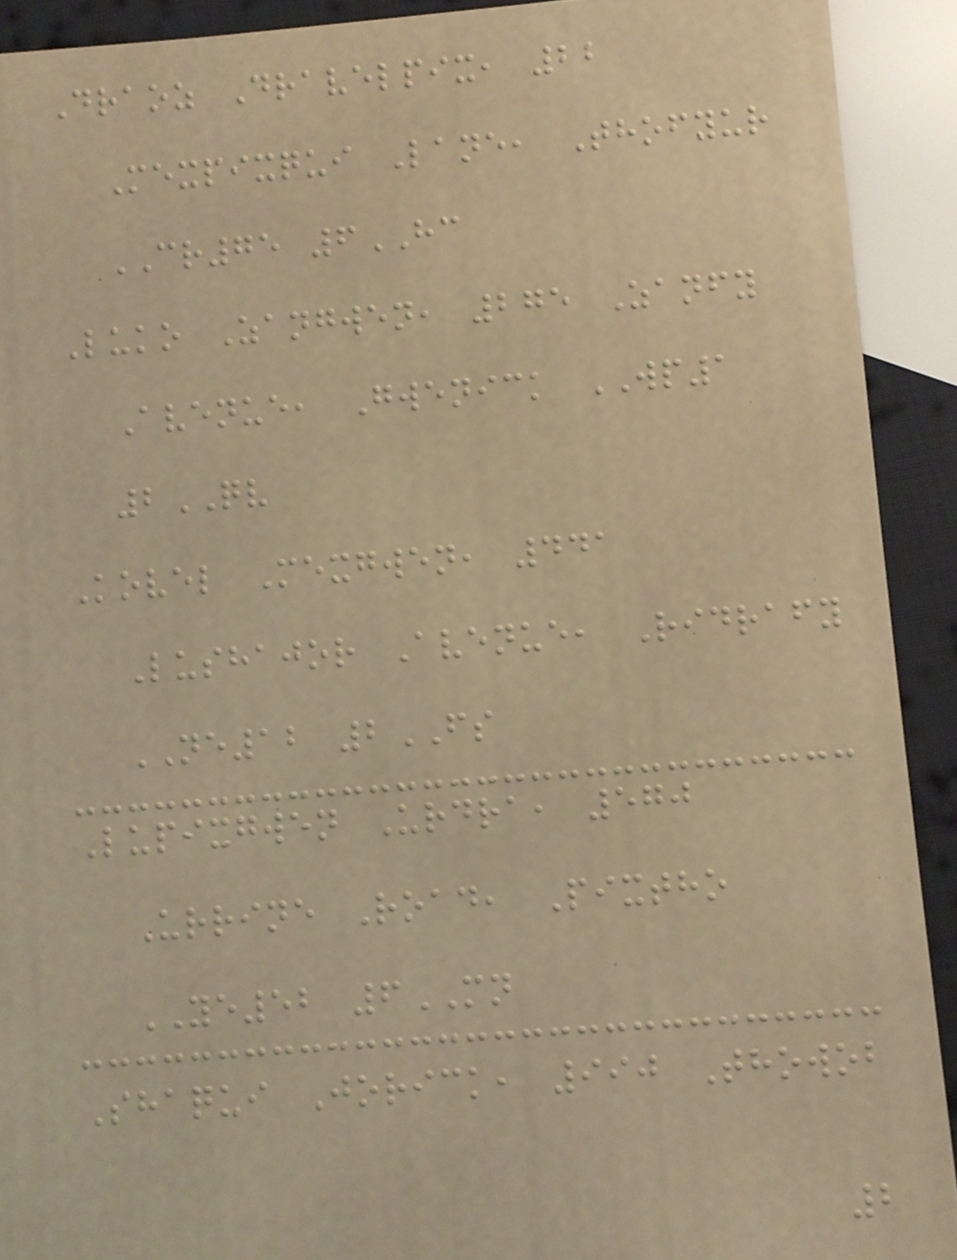Draoz Dravelpix, 22
Mexpixqui Lane, Thofyur
CR75 6HC
Luko Zangwen, 275 Zanfy
Avenue, Gwenick WP1
2QV
Kovel Mexgwen, 441
Lushajor Avenue, Ridrafy
NE12 2FS
Lupixgwen Urdra, 570
Urrine Road, Pixtho
YE52 6MN
Shaqui Jorick, 990 Thowob
2
